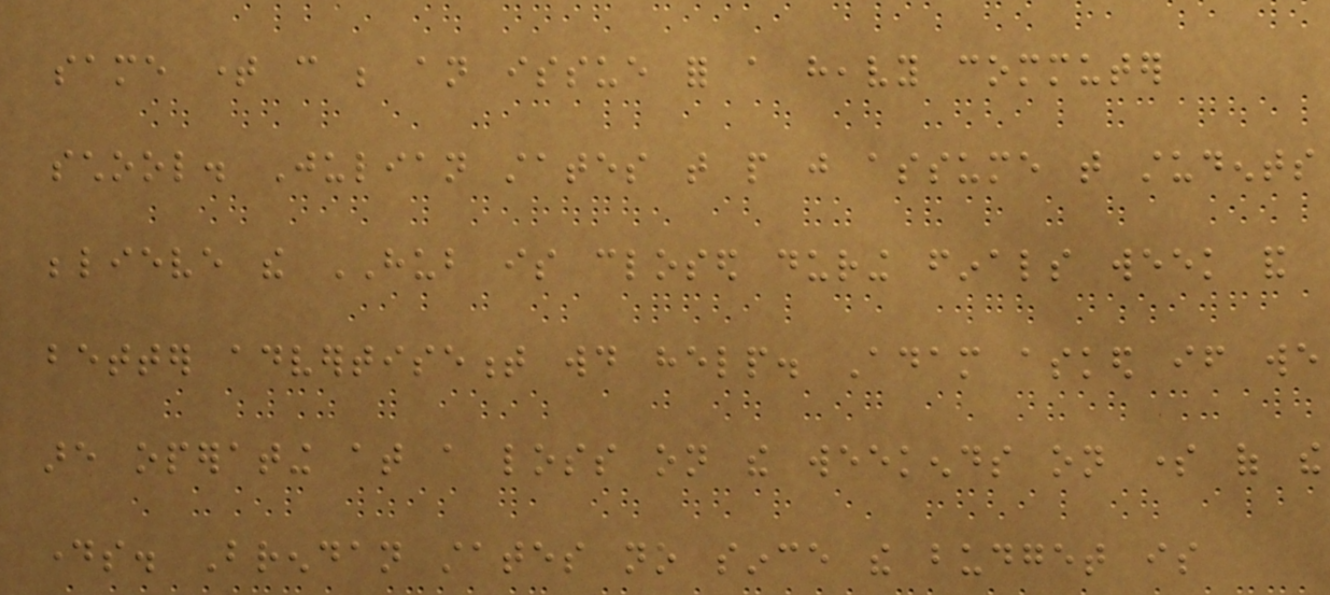same time can be an issue for a heavy commuter
school. Julian states that people just assume that students
believe the HUB is closed during finals week and
better advertisement would help. Adam asked if we
are operating at a loss on the weekends on some of the
days. Brendan states no since the budget is
